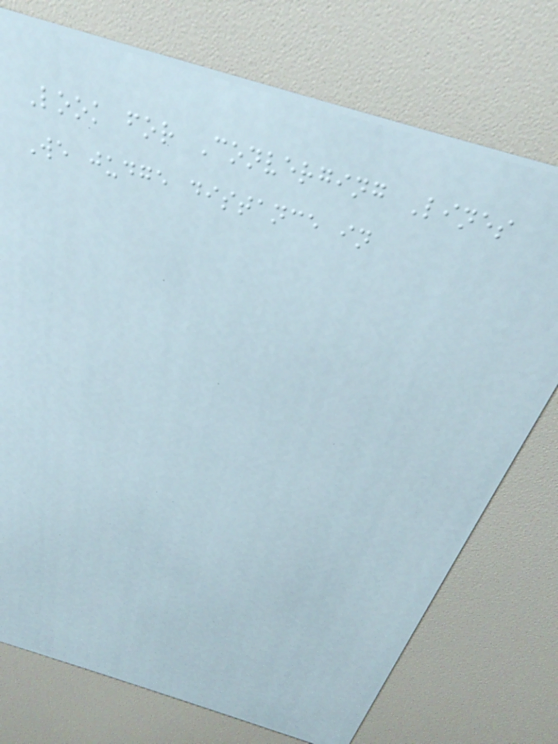Look for Converging Lines
We judge distance in
